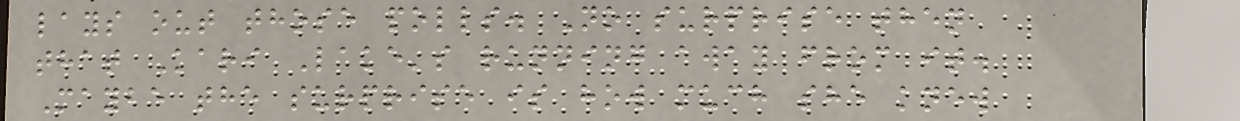lays out those polls. No surprise then
that Kari Lake's running away from it.
Maybe the surprise is how much she knew
